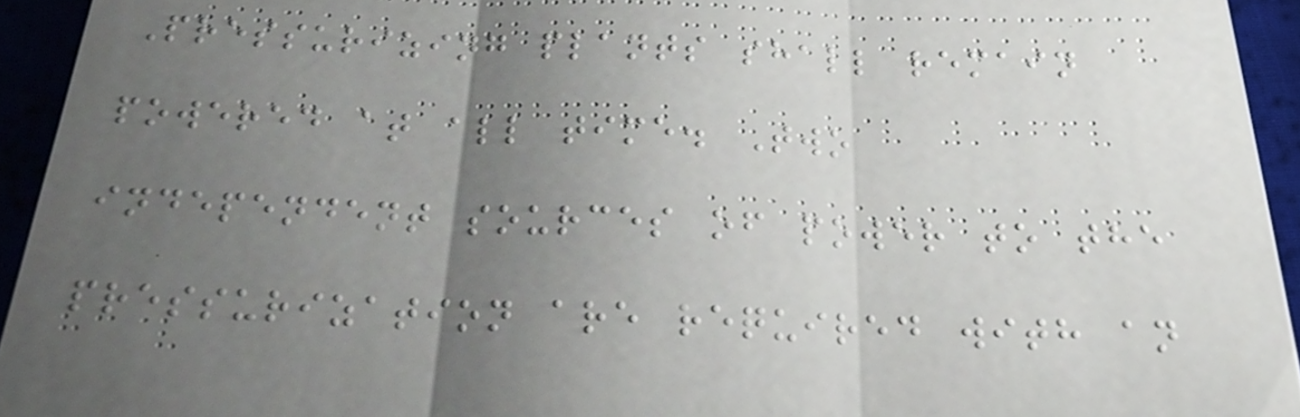Pressurizing plants shall remain
powered at all time. Two
independent sources of power to the
pressurization are required with an
